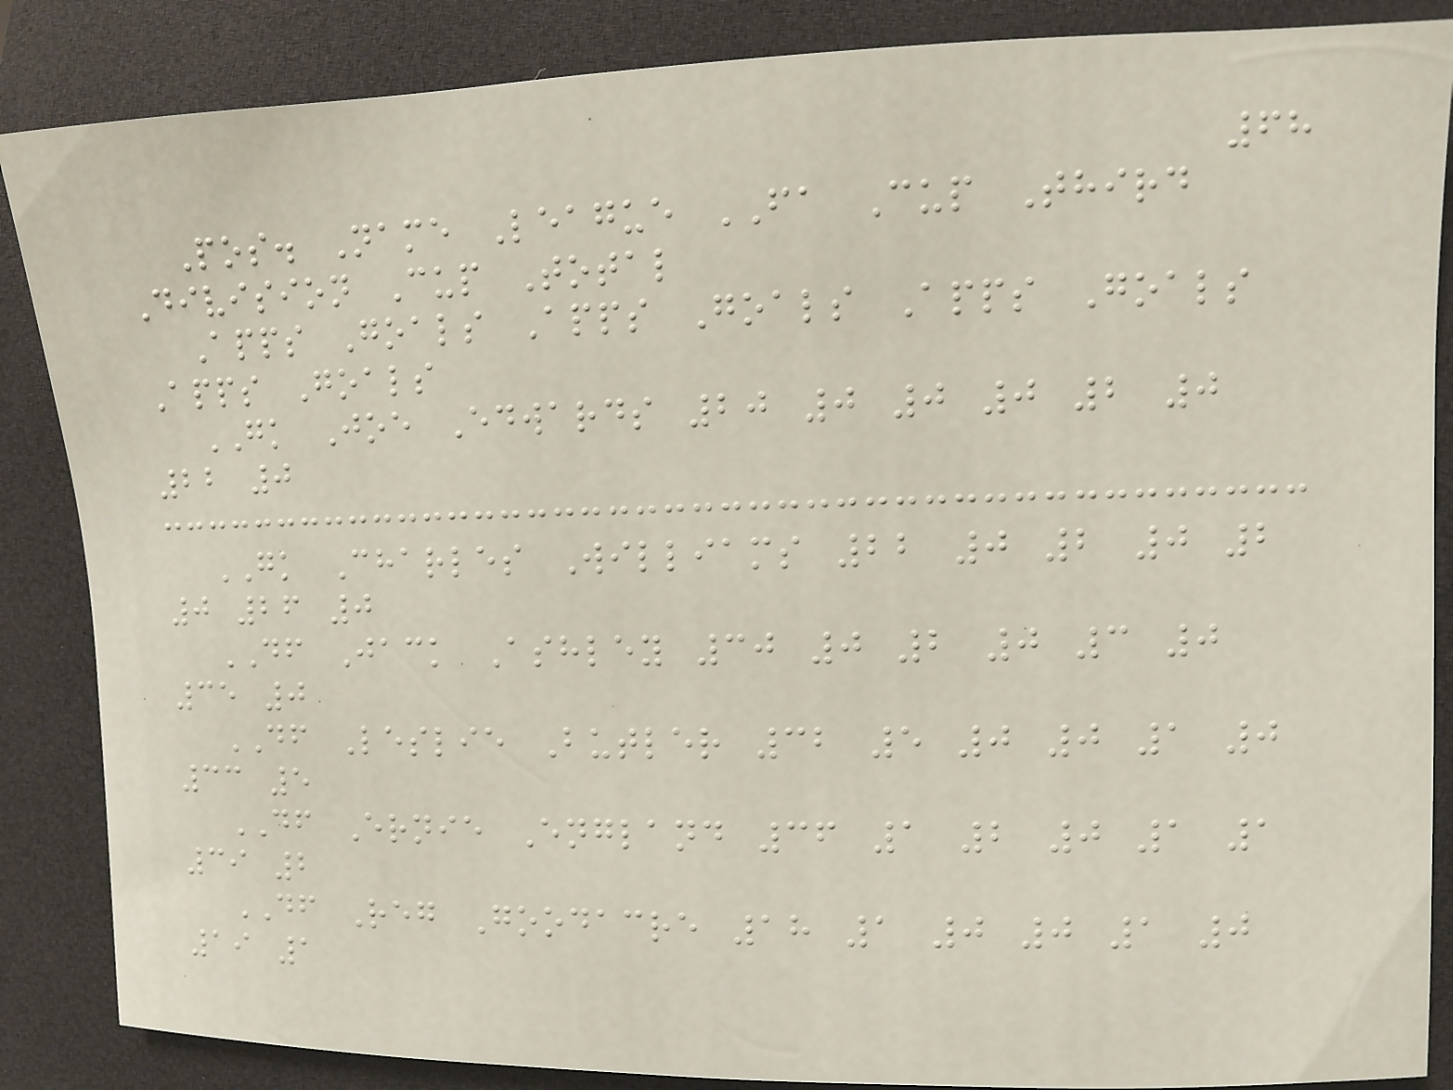68
Pos. Name League FA Cup Third
Division Cup Total
Apps Goals Apps Goals Apps Goals
Apps Goals
GK Joe Edwards 20 0 0 0 2 0
22 0
GK Charles Williams 22 0 2 0 2
0 26 0
DF Jack Ashley 30 0 2 0 3 0
35 0
DF Leslie Butler 32 5 0 0 1 0
33 5
DF Ernie England 36 1 2 0 1 1
39 2
DF Reg Goodacre 18 1 0 0 1 0
19 1
